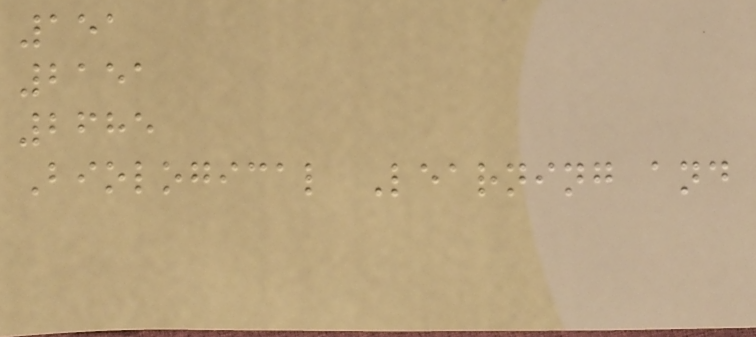151
2151
2685
Biological Learning and
